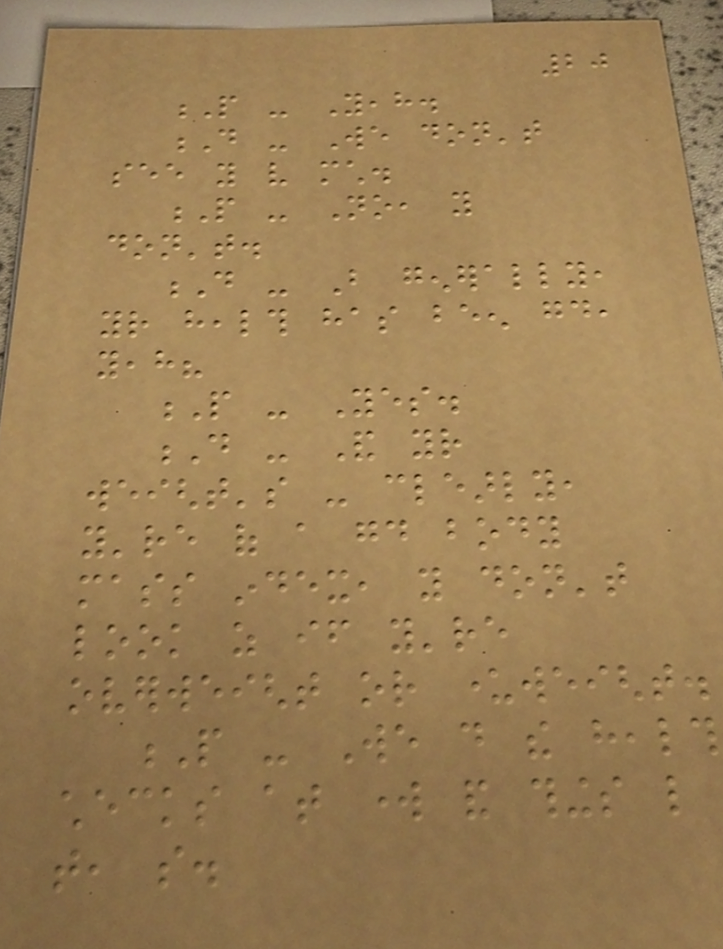20
P - Yeah.
D - We don't
see you very much.
P - No, you
don't.
D - But generally,
your health has been good,
yeah?
P - Yes.
D - And your
weight's - clearly,
you're of a good body
mass index, you don't
look as if you're
overweight or underweight.
P - We do the health
checks at work and things like
that, so.
